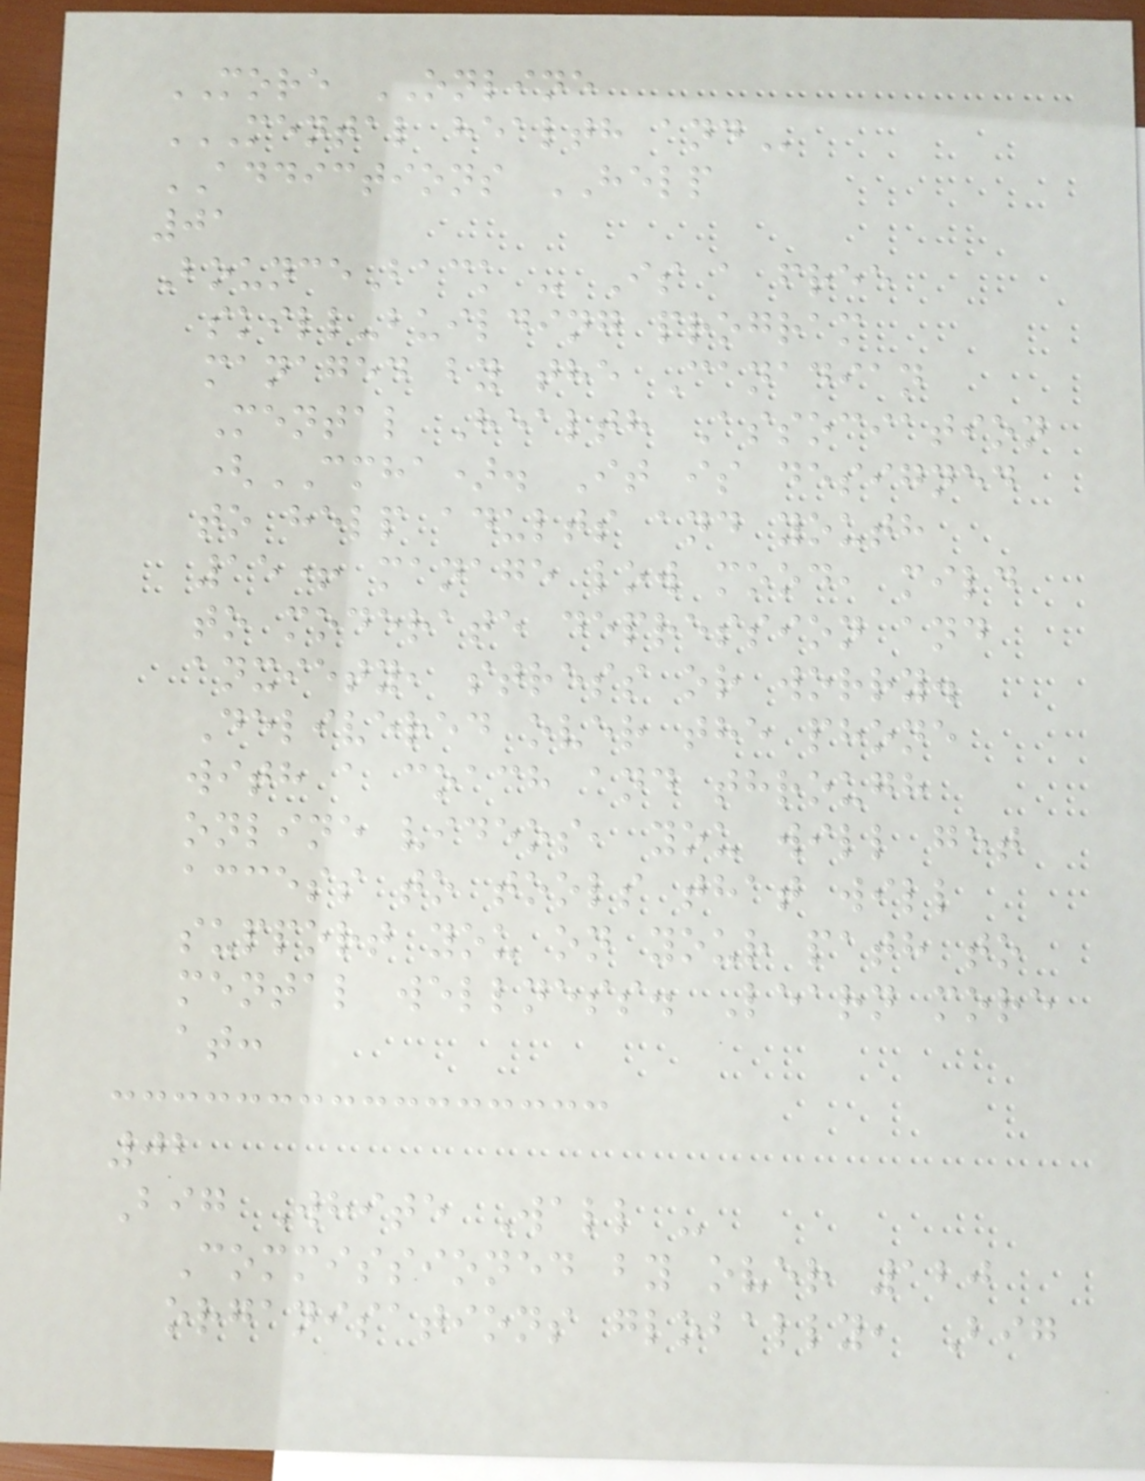MORE ONLINE
MENTAL HEALTH AND
ADDICTIONS HELP
01
BounceBack - Is a free
skill-building program
managed by the Canadian
Mental Health Association
(CMHA). It is designed
to help adults and youth
15+ manage low mood, mild
to moderate depression and
anxiety, stress or worry.
Delivered over the phone
with a coach and through
online videos, you will get
access to tools that will
support you on your path to
mental wellness. Learn more
at:
02
Big White Wall -
Commissioned by over 120
organisations globally, Big
